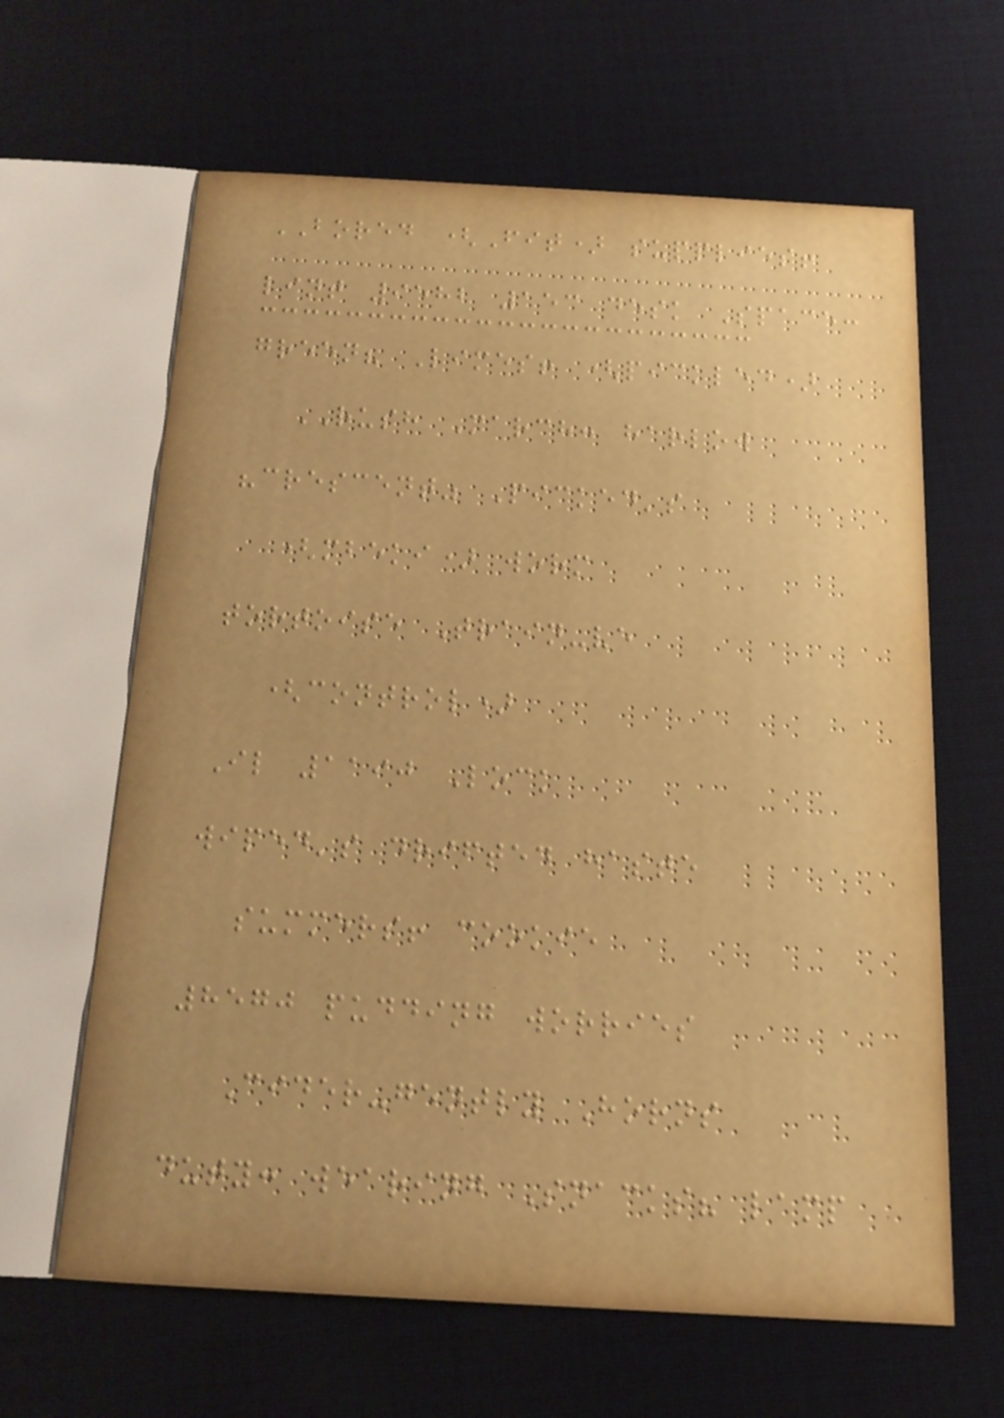BORED (Fit) supplies!
lint 9582 153 desk Space:
green? Limes! (pickled)
RUSH March: harlow
"crescent" Picked's
(mbeki) worm
tortoise Train-ve
(control)
Il 1190 Lock
wiped's drifted haste
summers! cookie
8570 pudding worries
Cider-gently Horns
duty: wearing Snacks? lamp
